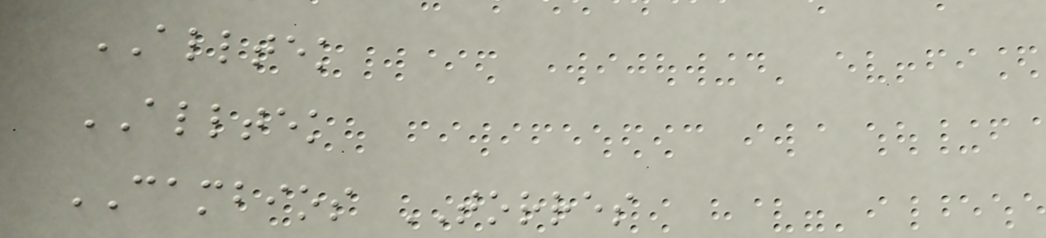ALLTEK
ALLTEK
CAMBIOS TORRES
